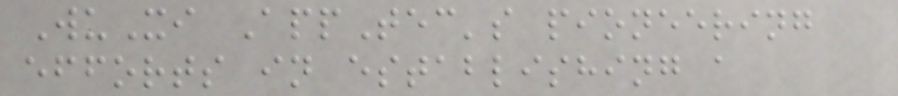WuXi AppTec's pioneering
efforts in establishing a
